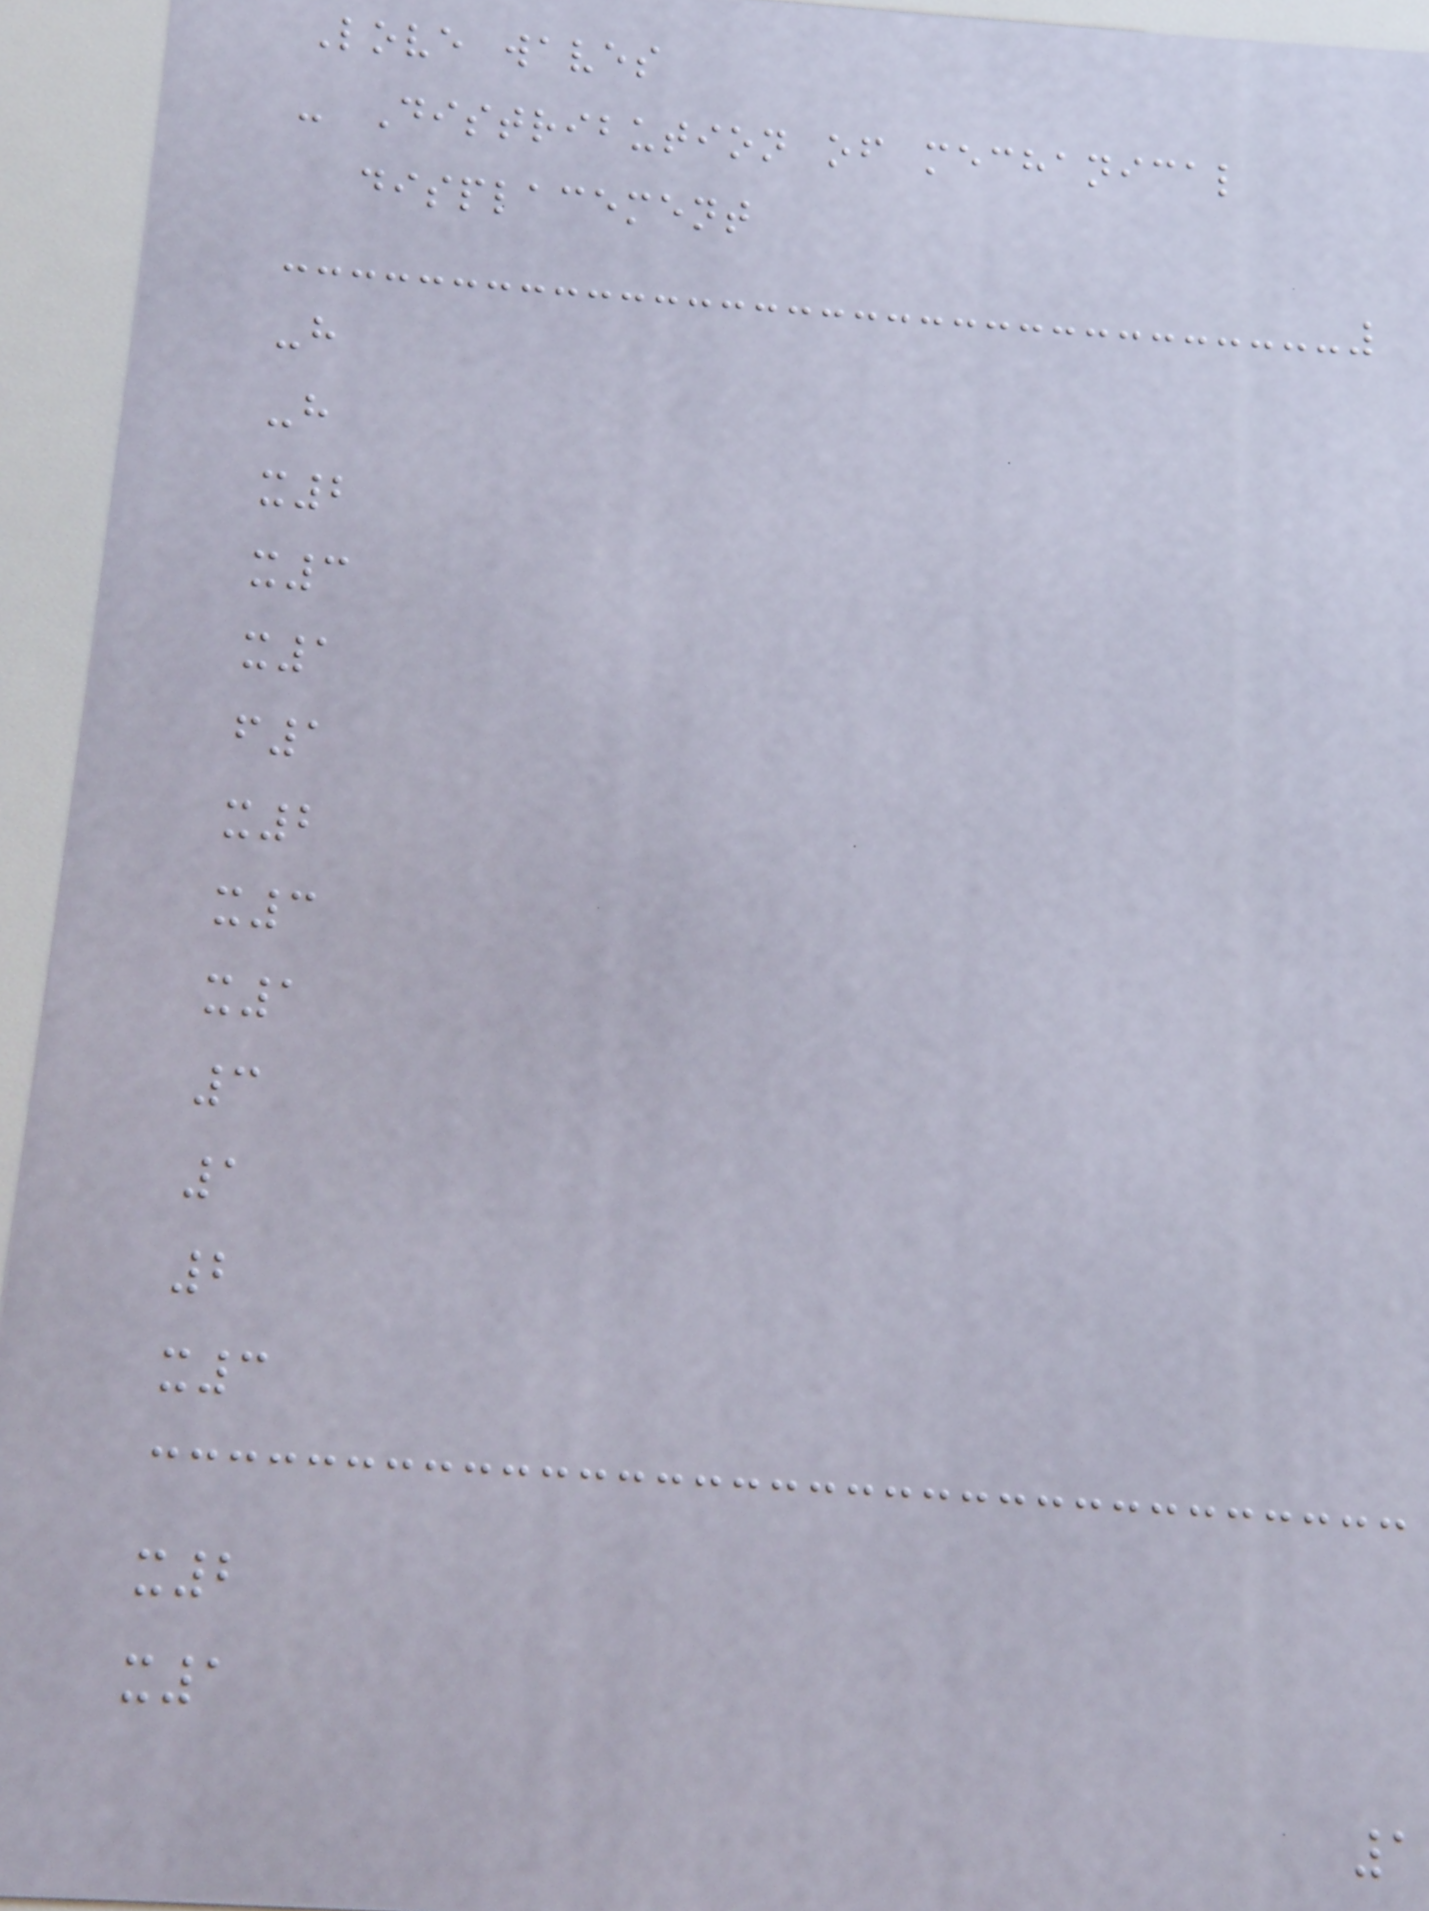Love waves
- Distribution of mechanical
displacement
-h
-h
x2
x3
x1
f1
x2
x3
x1
3
1
2
x3
x2
x1
1
